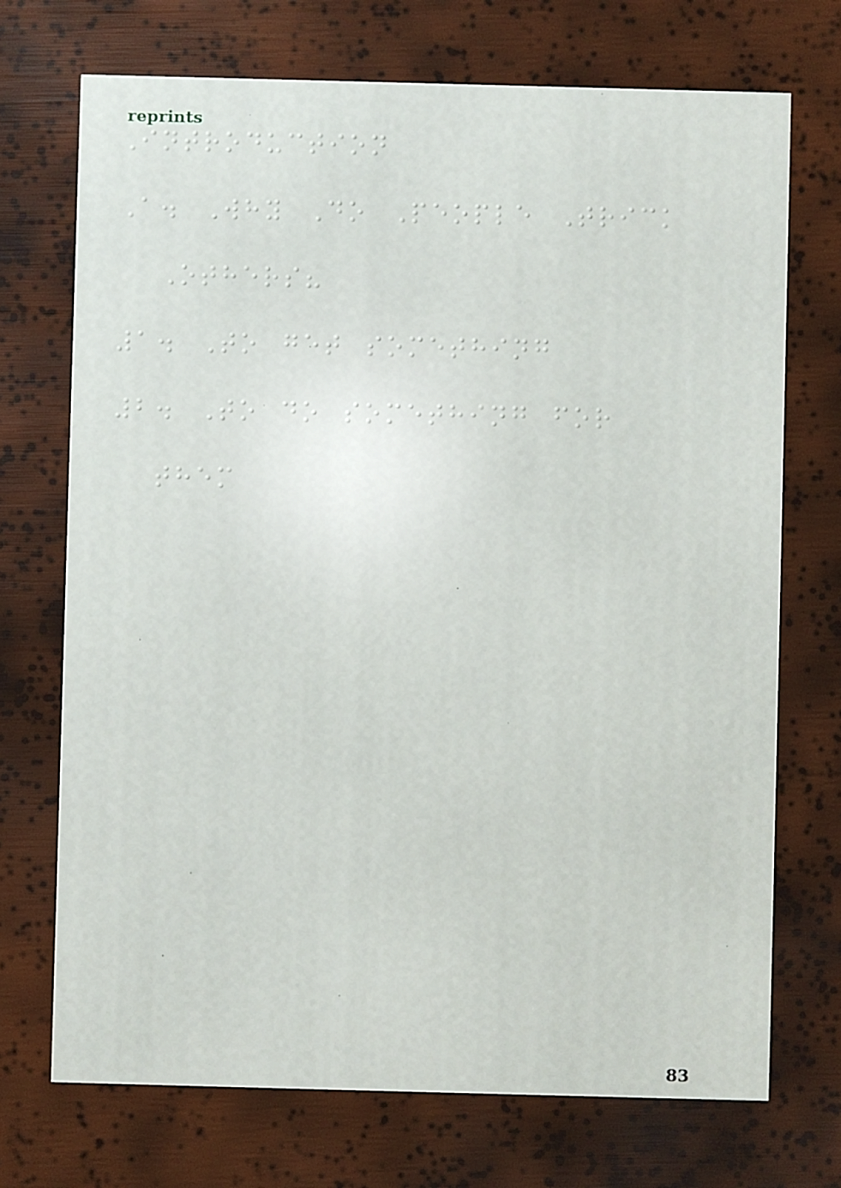Introduction
A. Why Do People Trick
Others?
1. To get something
2. To do something for
them
